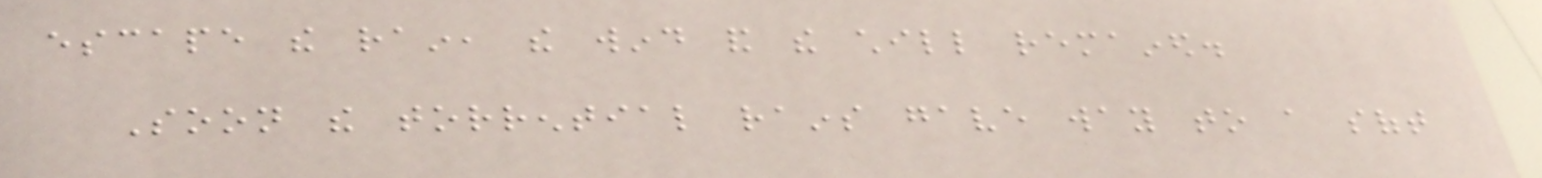escape the rain, the wind and the chill remained.
Soon the torrential rains gave way to a soft
